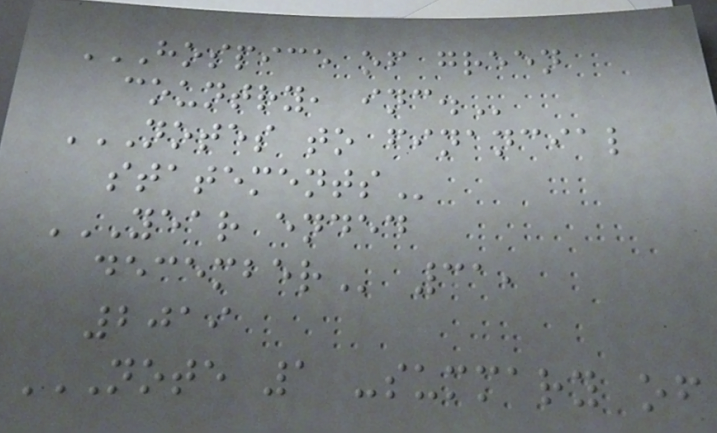HOSPICE OF GREEN
COUNTRY, INC.
NOTES TO FINANCIAL
STATEMENTS
YEAR ENDED
DECEMBER 31,
2019
NOTE 1 -SUMMARY OF
